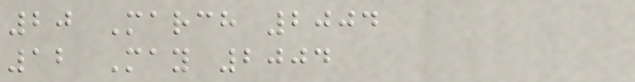20 March 2004
12 May 2004
